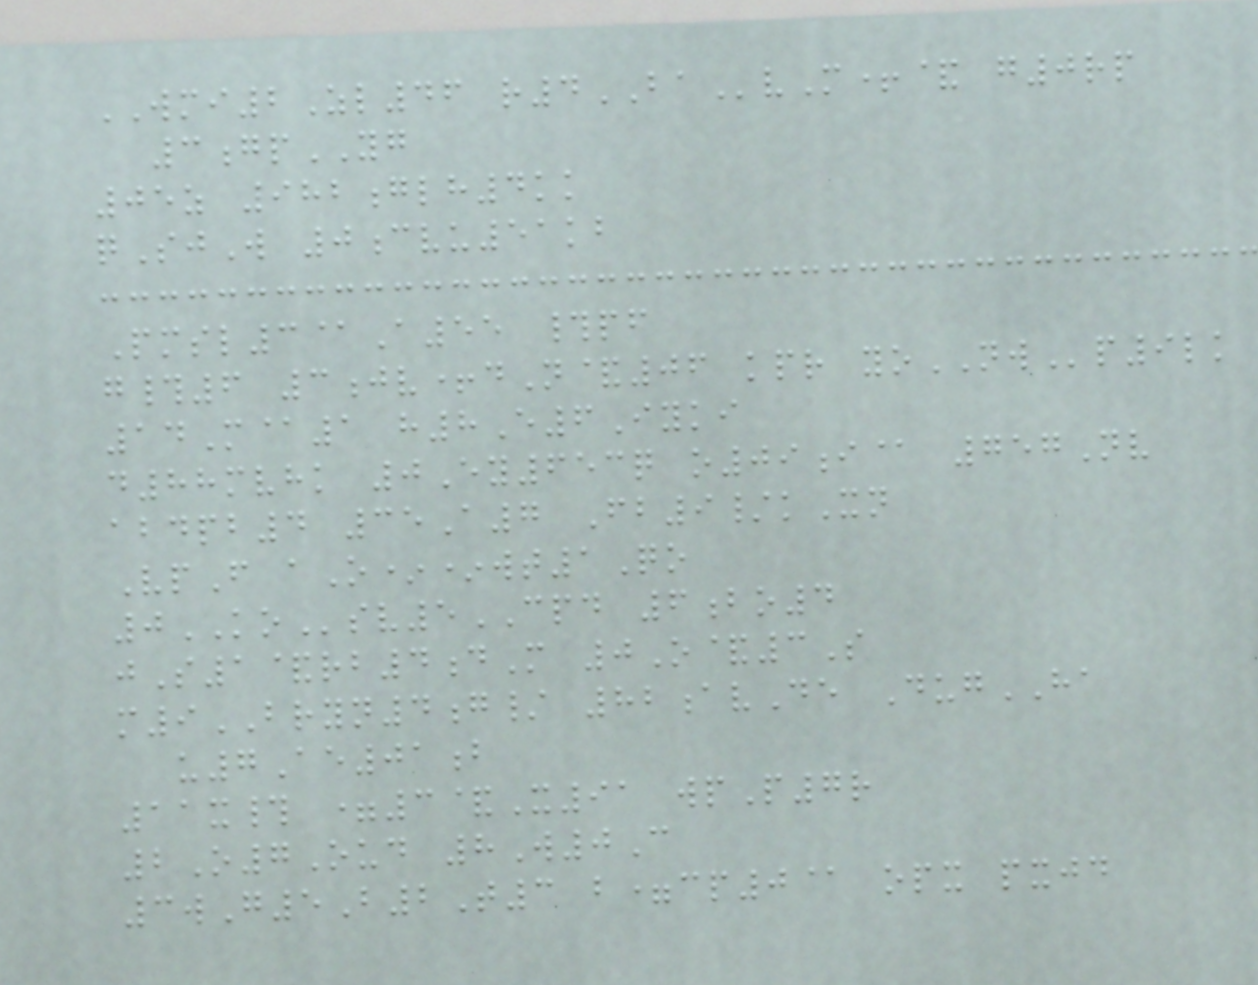WMI2Zl46 r4BAvM+& g0rp
3gpYG
05z 982glh4kk
qSjW 0cvu51kb
Pmsl3@A55 #pf
g#6 3jv+dN&06 kpr yoNWp9lk
14M@1 h8E6Iyki
d88mvhk 0Ey653q o09i@ 757Nv
abdpb4 35A7 Fb9/kXn
VpF aO**wt1Qo
0KOsv5CPD 6bo4
jS1&rb4dM 0O&3S
m9BRYN4g/ 82avDe DugHA
u7Ae01b
11x# =3&X91 wpP7r
2O7Oud 8W0C
3wG5B2T3 b=cp0@ opx pxjd
